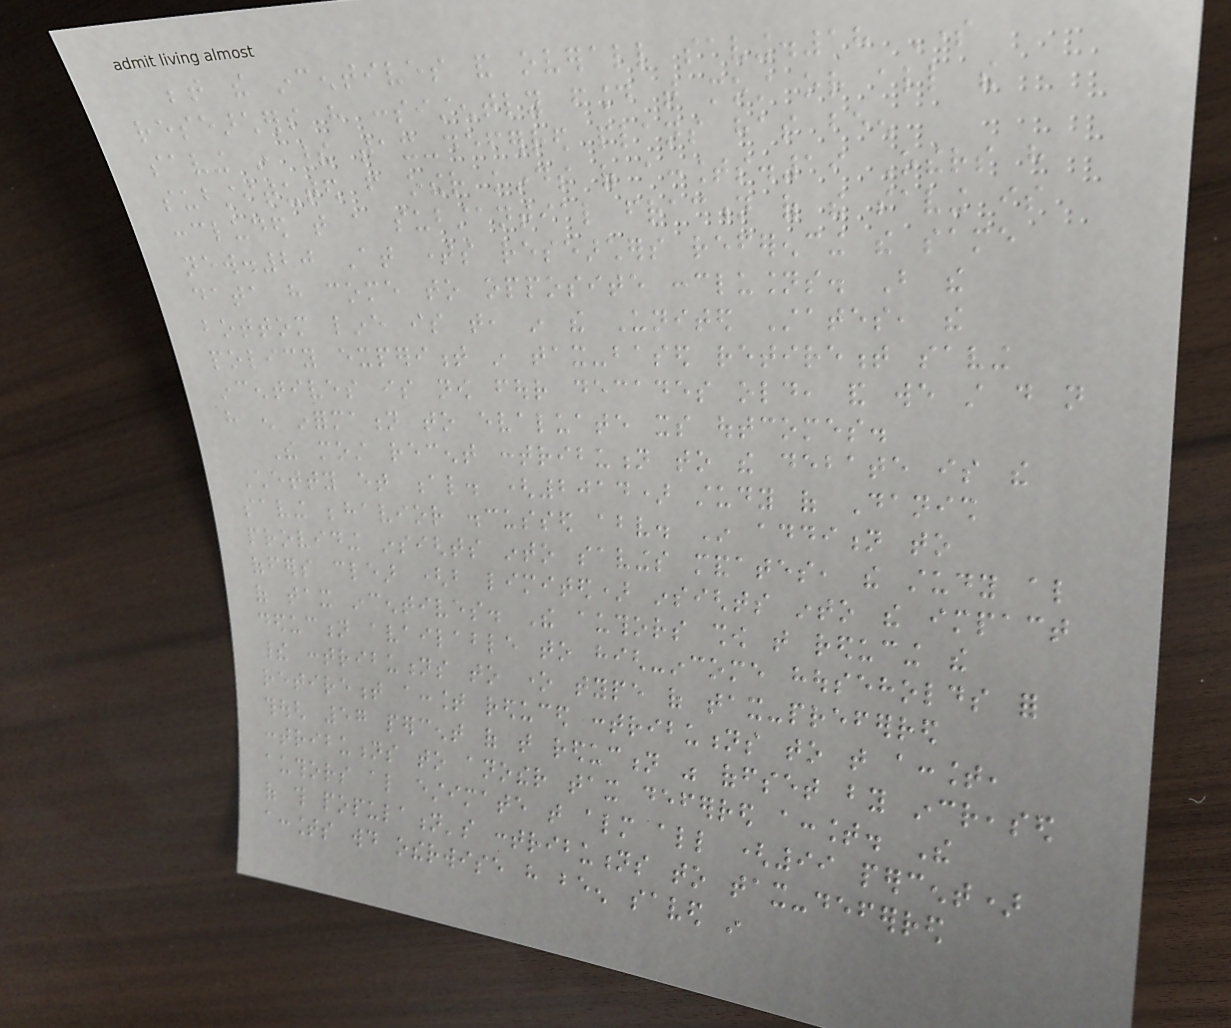between the incentives and overall saving.18 Some
researchers have consistently found that most or all the
saving in these tax-deferred plans has been
substituted from other kinds of accounts.19 Others have
concluded that a substantial fraction of the saving is
new.20 At times researchers referencing the same
data have come to opposite conclusions. But the
bottom line is that, in the United States, the
policy experiment in tax-based retirement saving
incentives is now four decades old, and we still do not
have enough information to evaluate its outcomes.
The most recent contribution to the debate is the
Chetty et al. (2014) study of Danish
saving behavior discussed above. In addition to
providing insights into savings mandates, the study also
offers clear (but limited) insights into the impact
of tax incentives. The authors show that reducing the
deduction available to high-income households for
their contributions to one type of tax-preferred
retirement account reduced contributions to that account,
though 57 percent of that reduction was offset by increased
contributions to another tax deferred account. The
authors also estimate that almost all (99 percent)
of this population's contributions to tax-deferred
accounts would otherwise have been saved in
